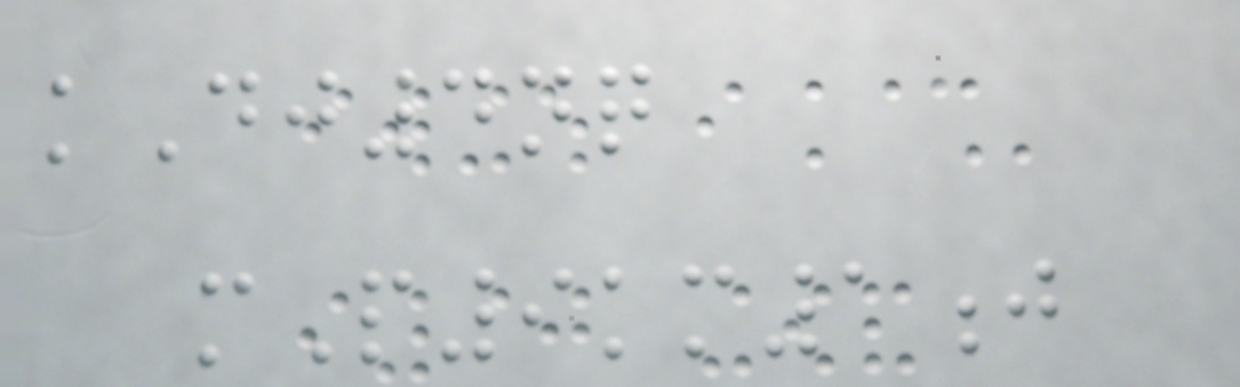kDj4nq
mP9km1j
